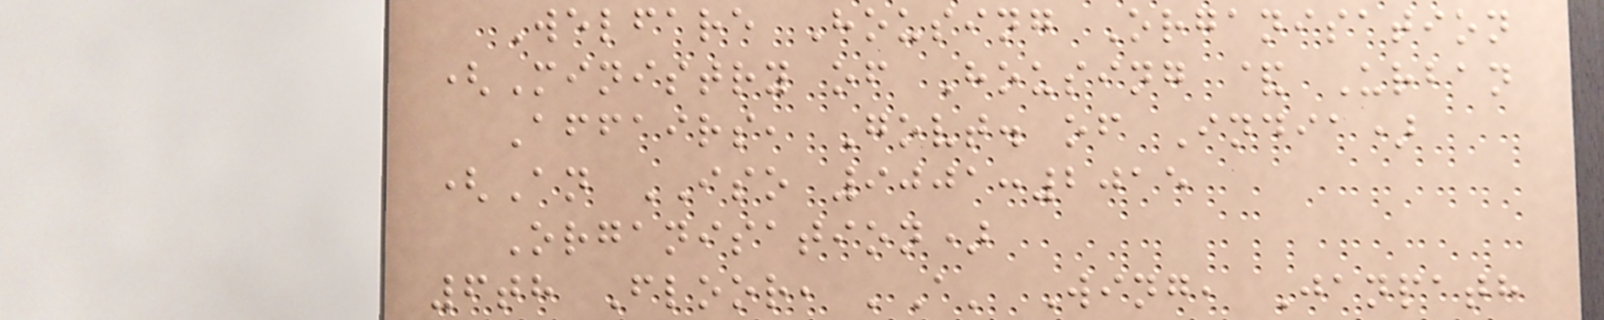Welfare Housing Organisation
(Ministry of Housing & Urban
Affairs, Govt. of India)
(An ISO 9001:2015
Organisation)
6th Floor, 'A' Wing, Janpath
